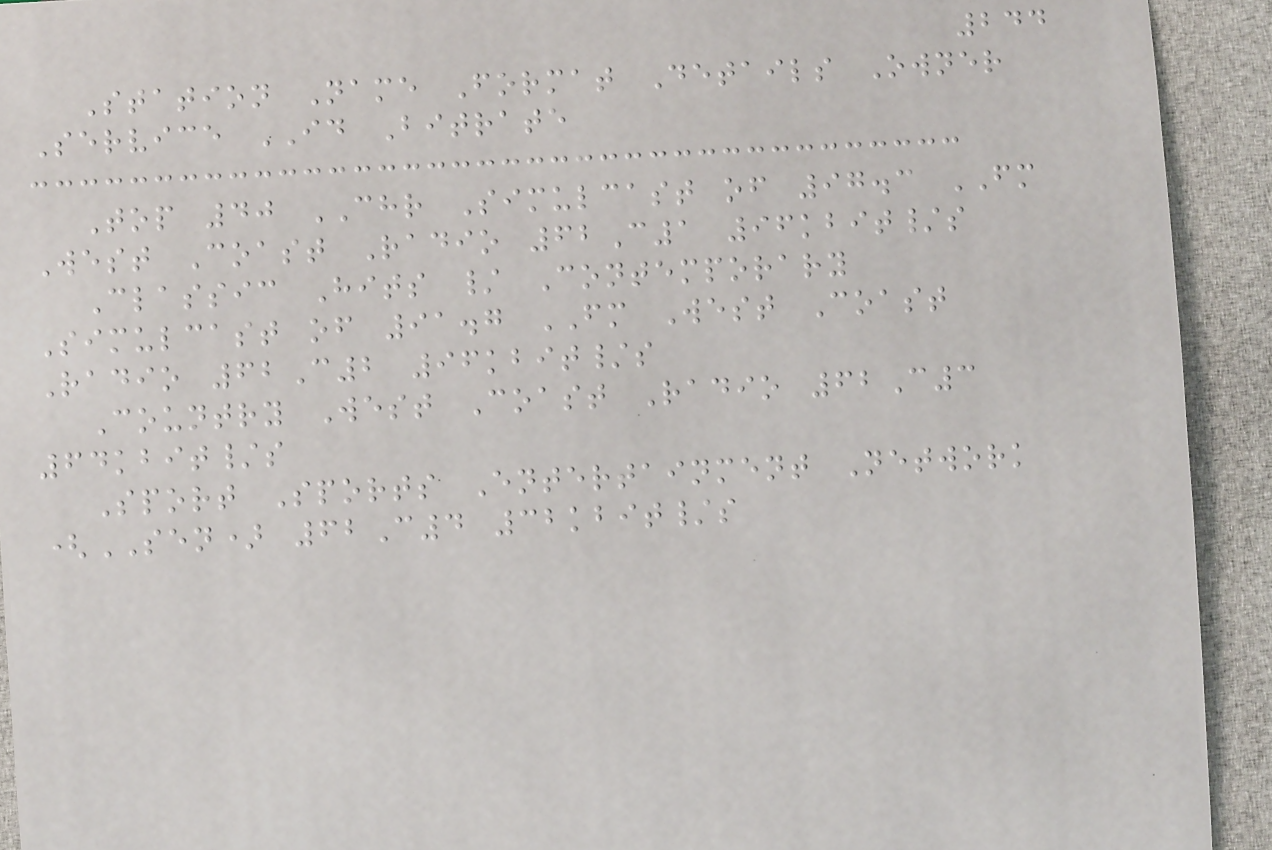244
Station Name Format Details Owner
Service ID Bitrate
Top 40 CHR Simulcast of 97.3 FM
West Coast Radio 62C1 96kbit/s
Classic Hits / Contemporary
Simulcast of 91.7 FM West Coast
Radio 62C2 96kbit/s
Country West Coast Radio 62C3
64kbit/s
Sport Sports Entertainment Network
(SEN) 62C4 32kbit/s
